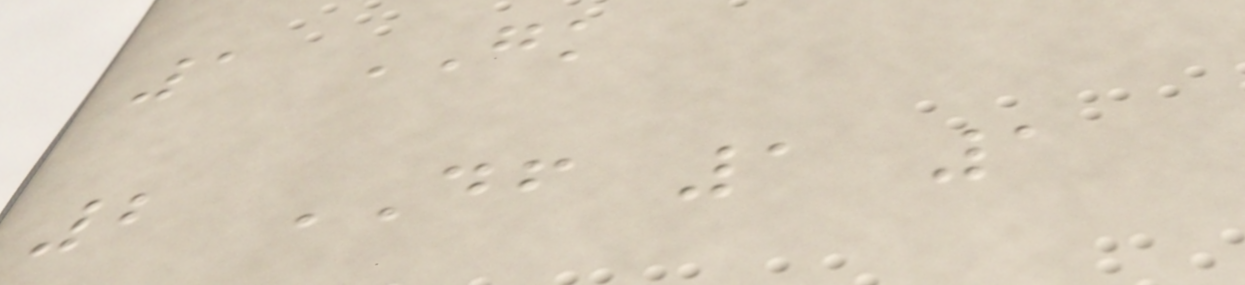1 GK
2 DF 1 1
